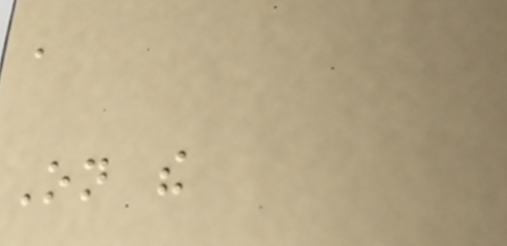a
On the
